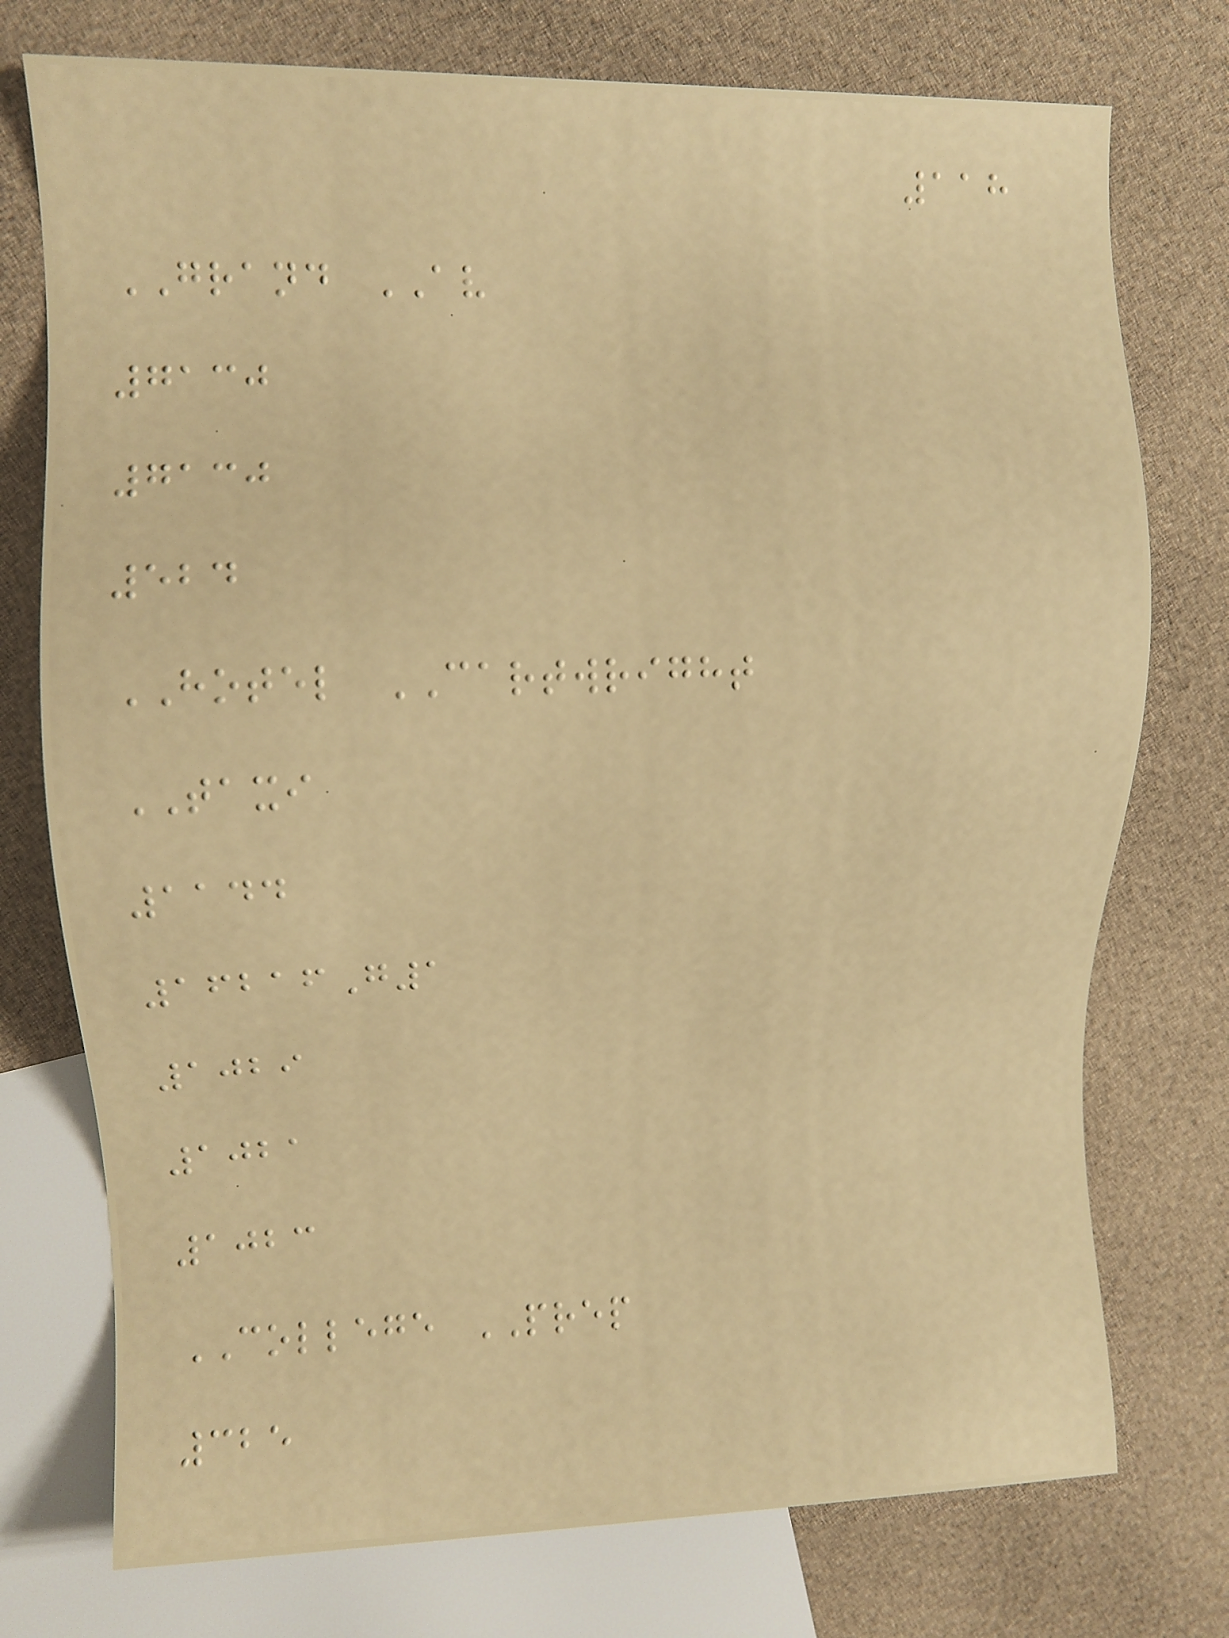118
GRAND AV
7130
7130
524
HOTEL CARTWRIGHT
TAXI
1144
16216G1
1029
1021
1023
COLLEGE PREP
325
